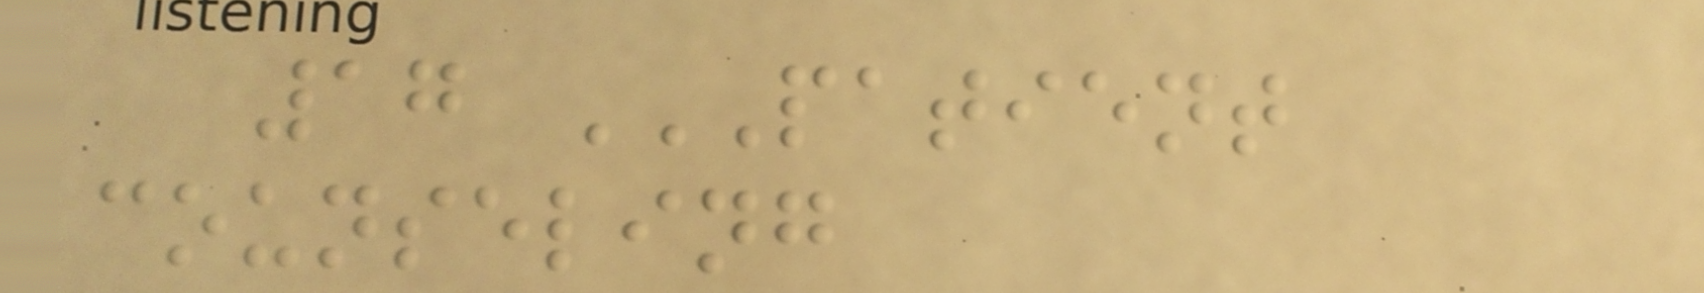17 PATIENT
COUNSELING
